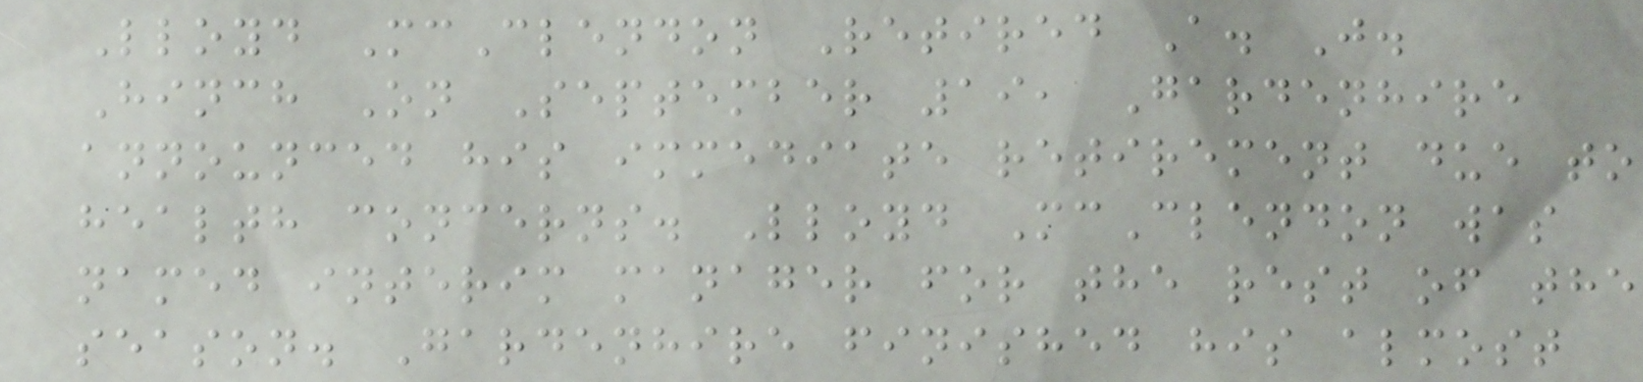Lloyd McClendon Retired A. J.
Hinch On September 19, Gardenhire
announced his immediate retirement due to
health concerns. Lloyd McClendon was
named interim manager for the rest of the
season. Gardenhire finished his almost
